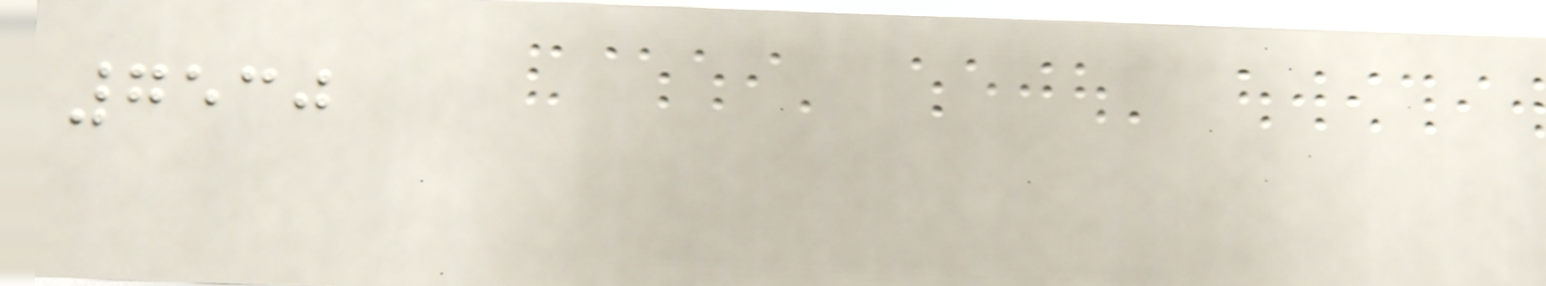7530
